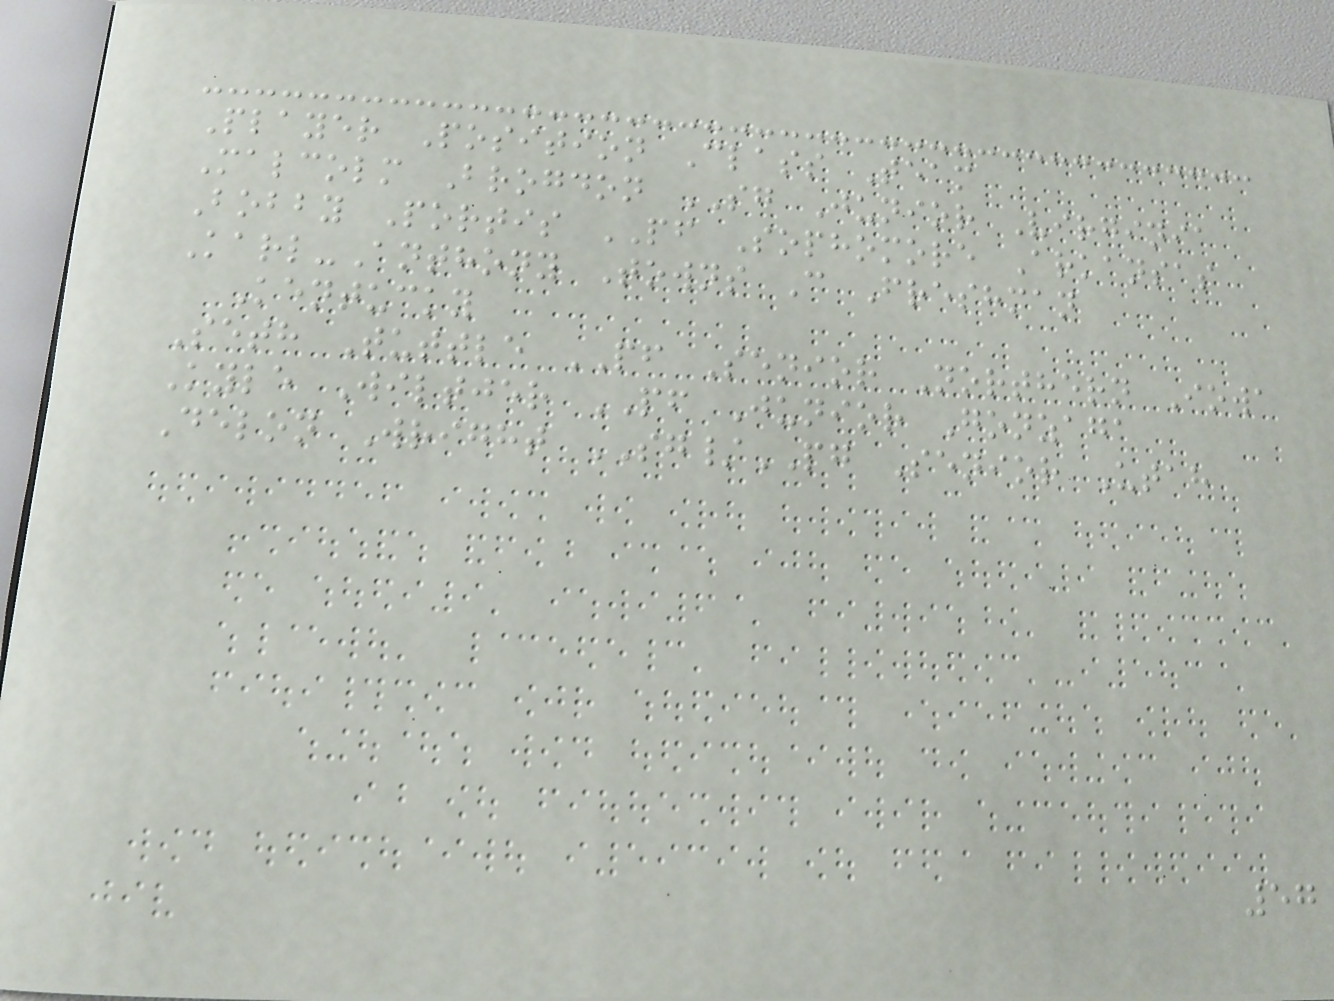Player Position Class Team
Malcolm Brogdon SG Junior Virginia
Bobby Portis PF Sophomore Arkansas
Karl-Anthony Towns C Freshman
Kentucky
Seth Tuttle PF Senior Northern Iowa
Kyle Wiltjer PF Junior Gonzaga
Delon Wright SG/PG Senior Utah
57
